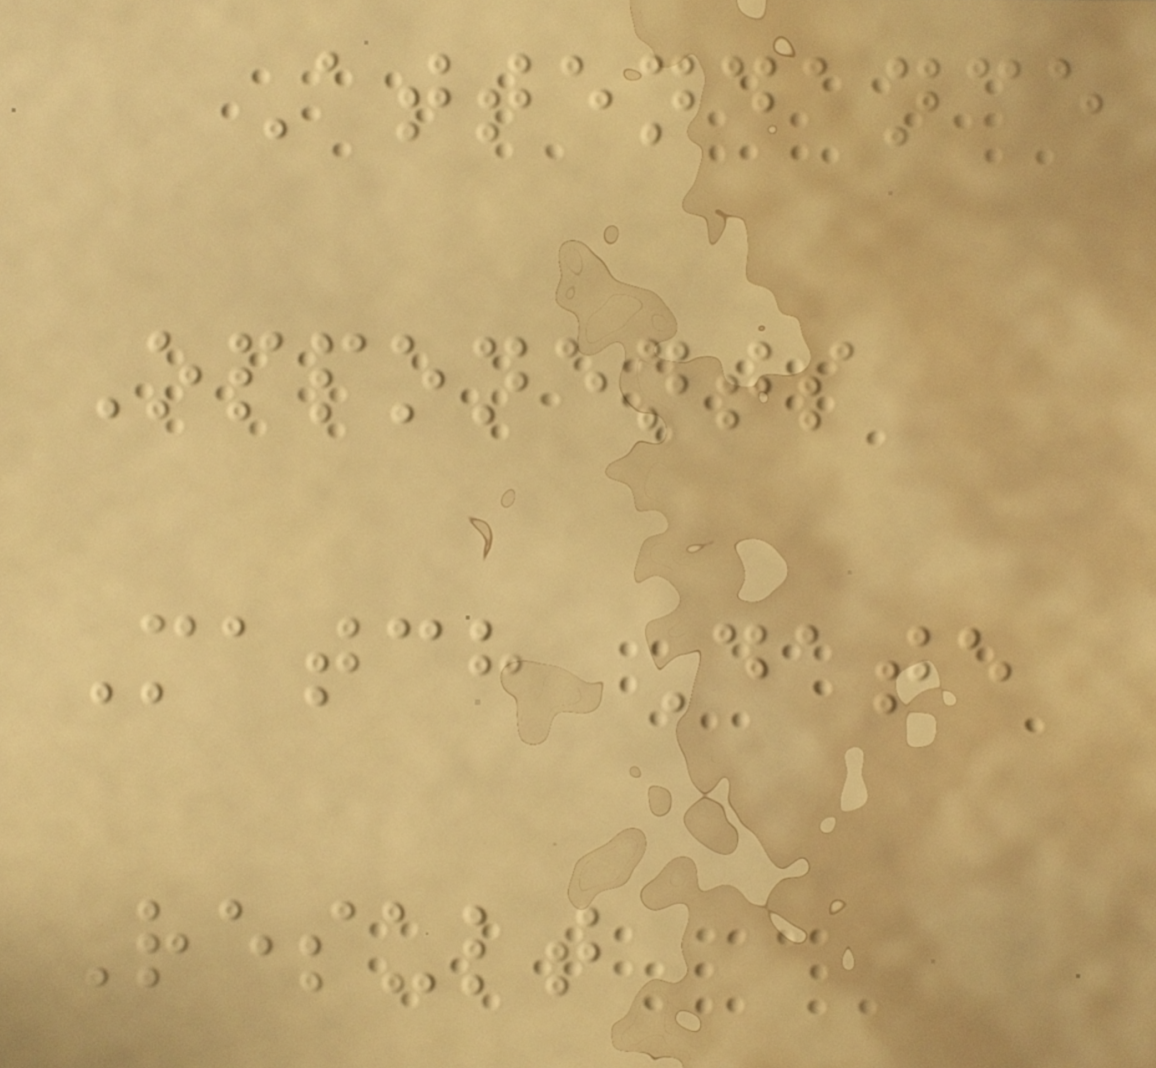Attendance
Opponents
Match Date
Result
